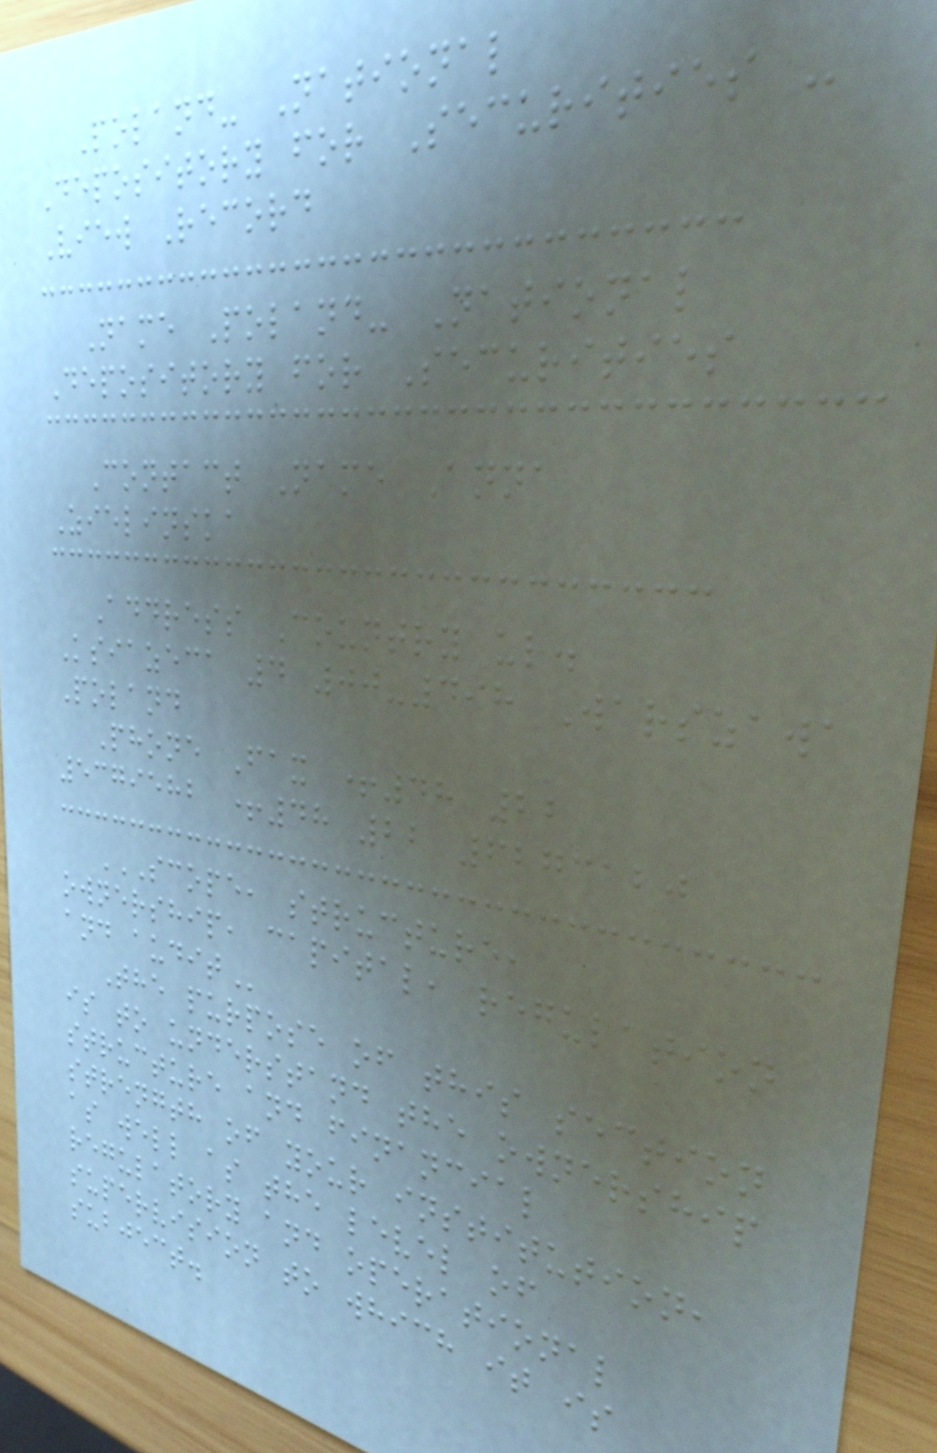Poland- National
Depository for Securities -
View Record
Name Poland- National
Depository for Securities
Contact Name Anna
Zielinska
Address Country ul.
Ksiazeca 4 00-498 Warszawa
Poland
Phone Fax +48 22
5379582 +48 22 6273120
SCOPE, STRUCTURE,
OWNERSHIP, CAPITAL, REGULATION
AND AUDIT
The purpose of this section
is to understand the ownership
structure and financial
strength of your institution,
as well as the level of
regulatory and operational
supervision to which it is
subject.
